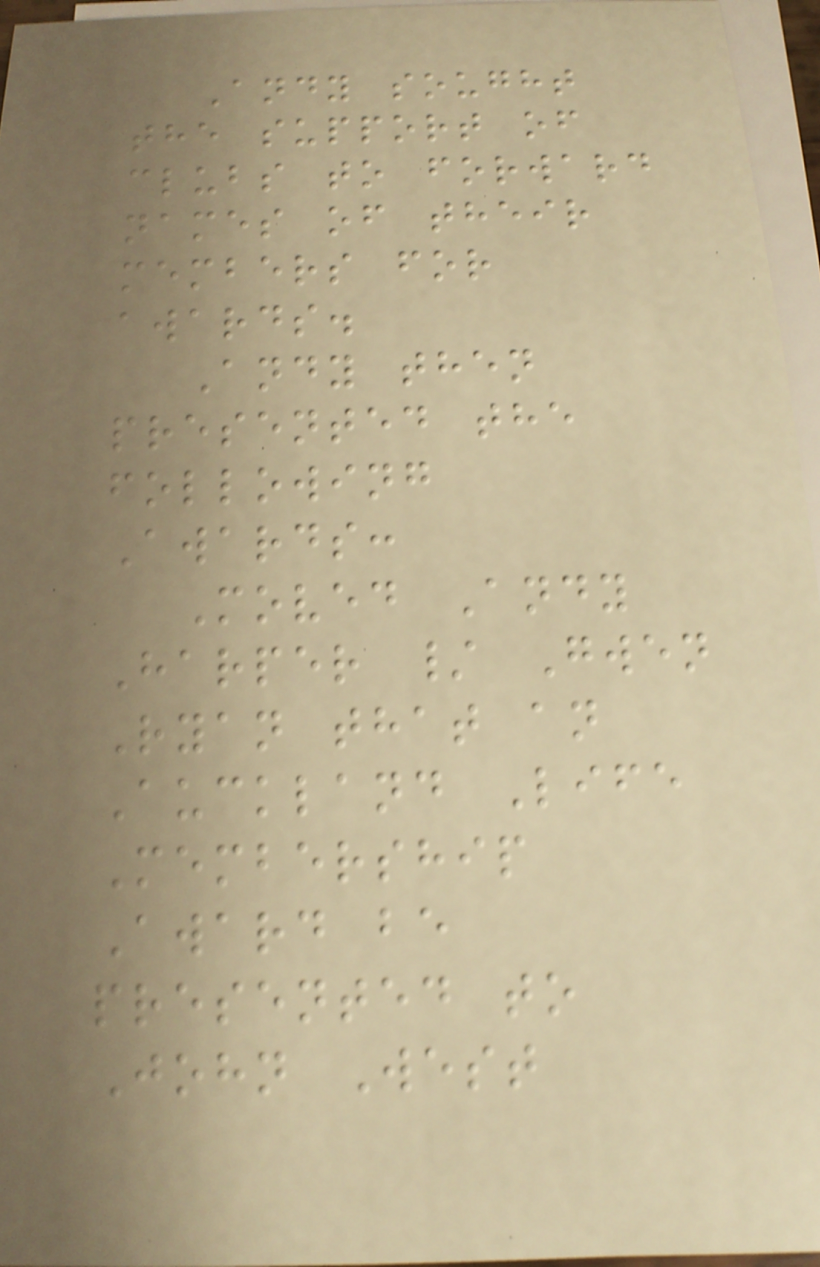Andy sought
the support of
clubs to forward
names of their
members for
awards.
Andy then
presented the
following
Awards:
Moved Andy
Harper / Gwen
Ryan that an
Auckland Life
Membership
Award be
presented to
John West
